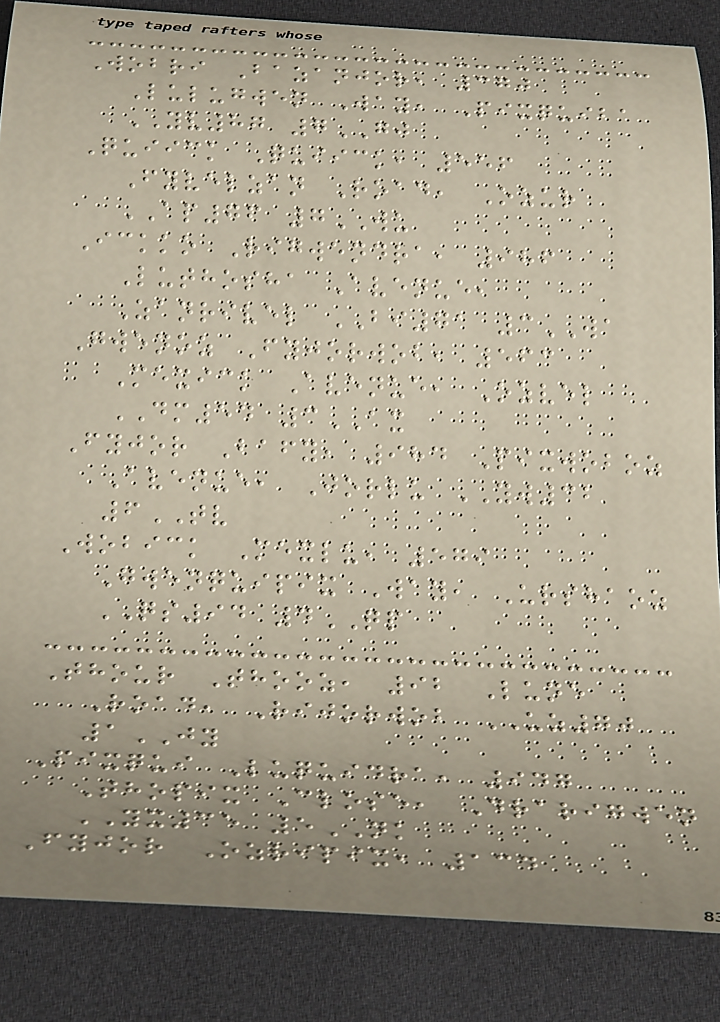Wobri Bazanjor, 370
Lulugwen Way, Pixquiba
YV87 7GJ
Quiick Quiick, 556
Fyvelzan Road, Ozur
AP76 7WU
Ickko Rigwendra, 986
Luthosha Avenue,
Zanrivel BI71 3WA
Gwenoz Fyjorwob, 563
Mexick Avenue, Ozvel
DM54 3AX
Fyjor Bafy, 984 Pixwoboz
Avenue, Jorlu YW32
6TV
Wobick Mexlu, 579
Gwenquipix Way, Urshaoz
QS94 4QP
Thour Thooz, 92 Lune
Road, Rijorwob UZ70
1JY
Pixqui Luquidra, 947
Thopix Close, Drarigwen
YX35 5NK
Fyjor Ozripix, 134
